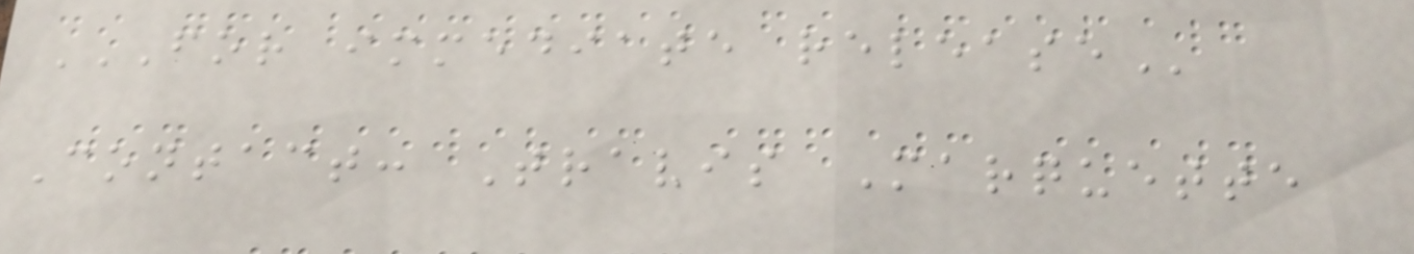FOR IMMEDIATE RELEASE
Contact: Travis Marquette
